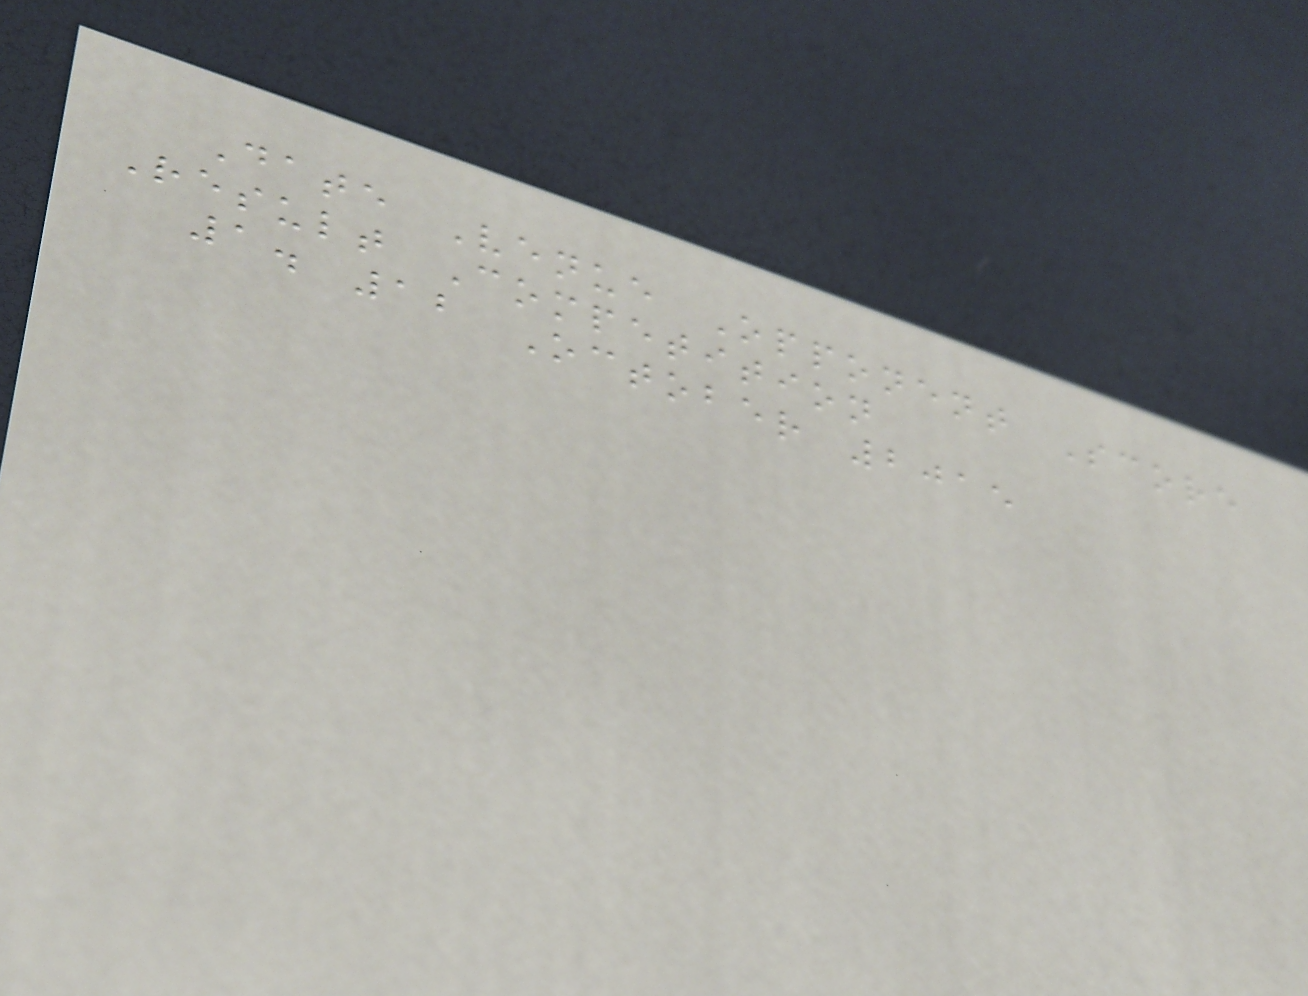Date Venue Opponent Score
Result Competition
1. 12 October 2015
